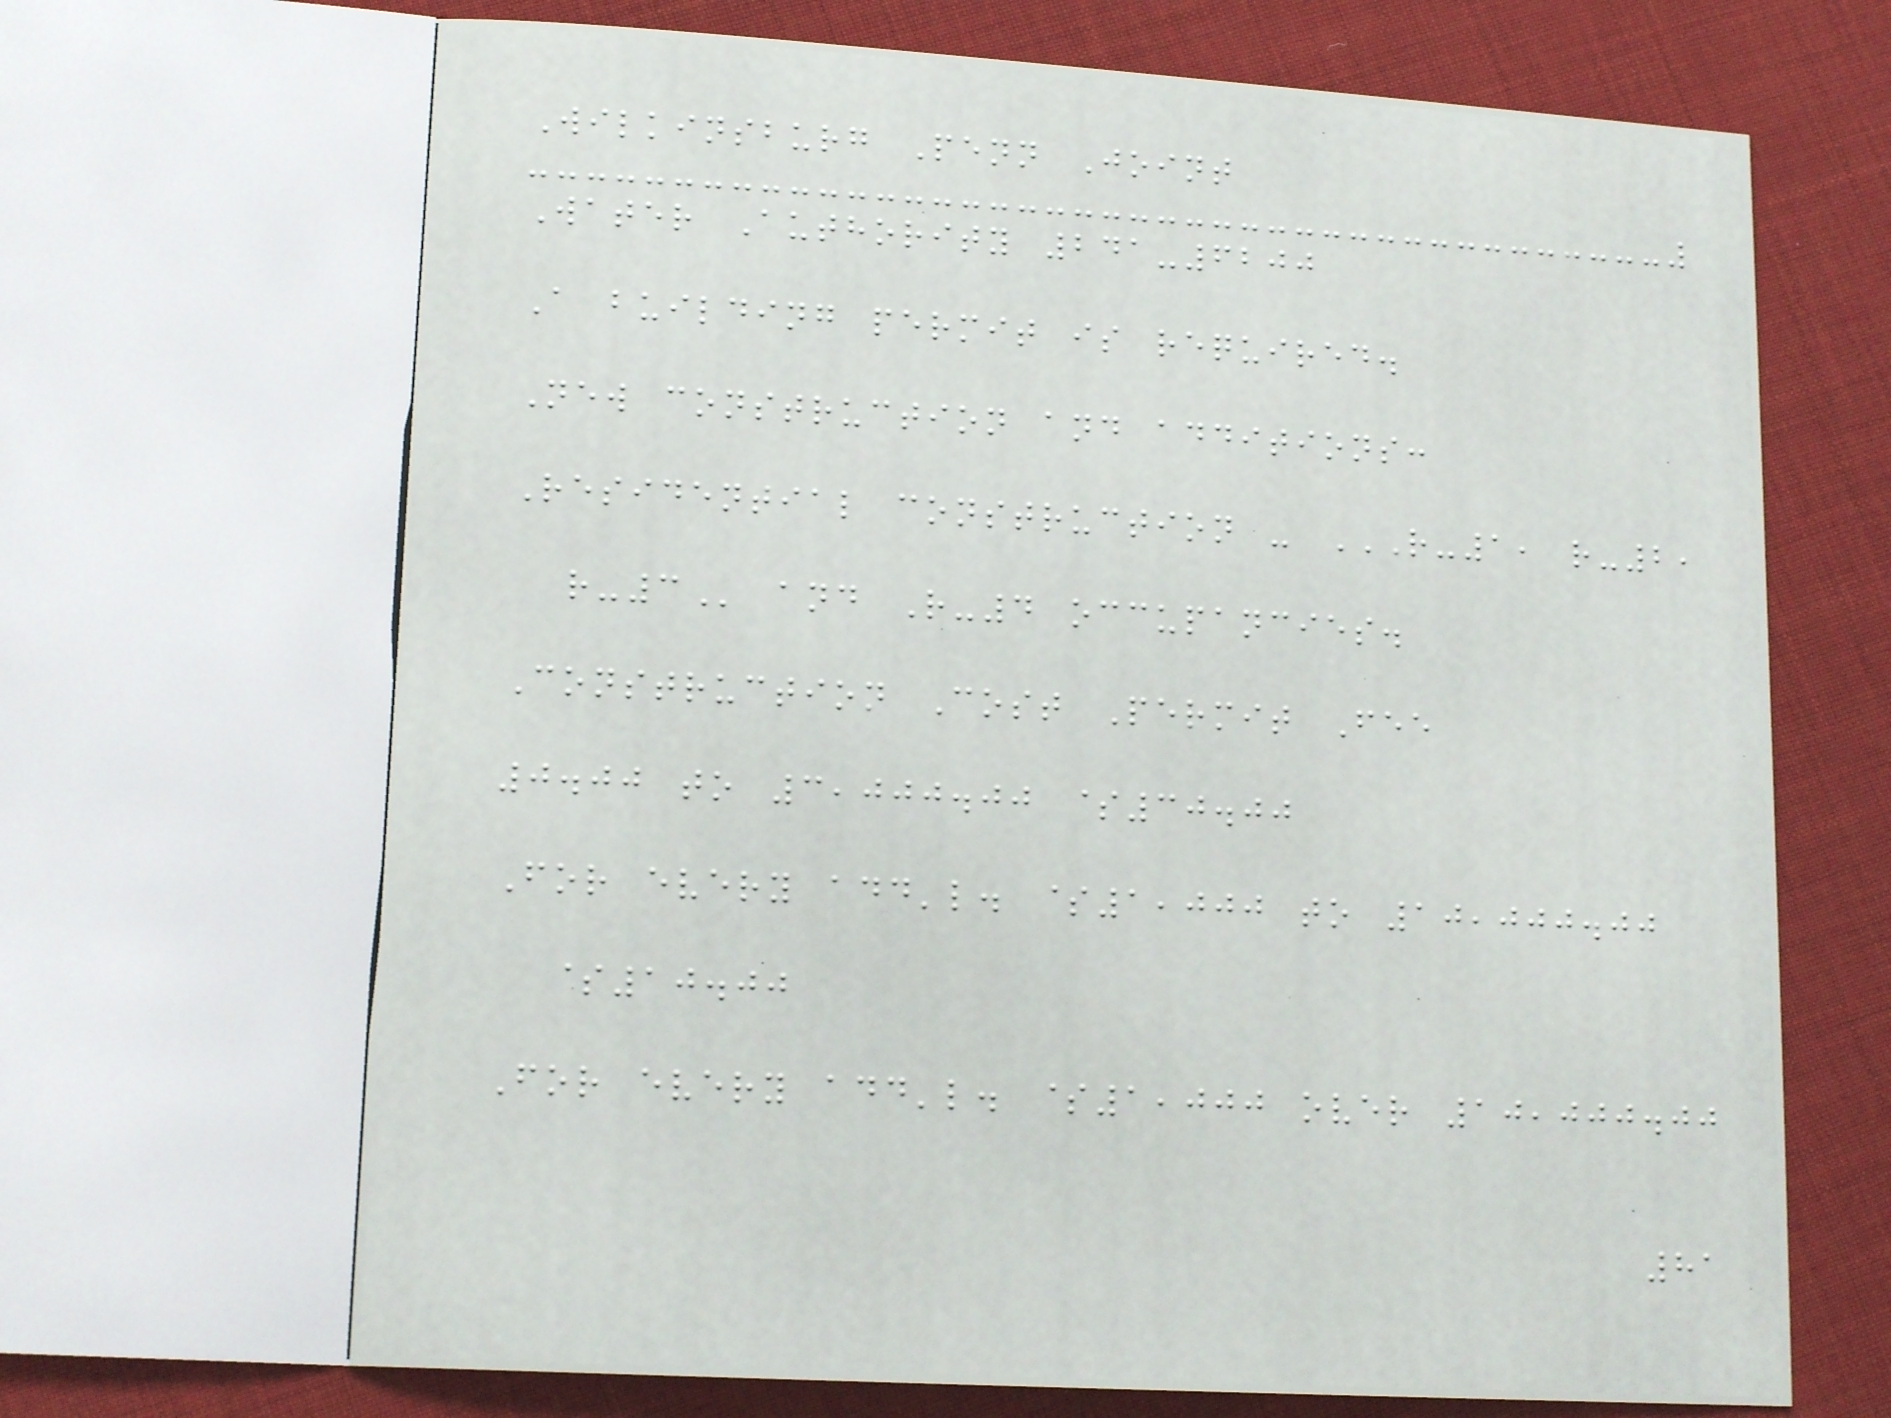Wilkinsburg Penn Joint
Water Authority 241-6200
A building permit is required.
New construction and additions:
Residential construction - R-1, R-2,
R-3 and R-4 occupancies.
Construction Cost Permit Fee
0.00 to 3,000.00 $30.00
For every add'l. $1,000 to 10,000.00
$10.00
For every add'l. $1,000 over 10,000.00
81
